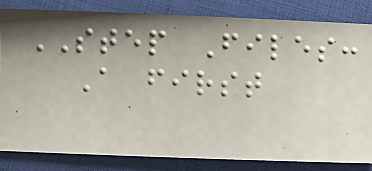STEP Files:
A first
